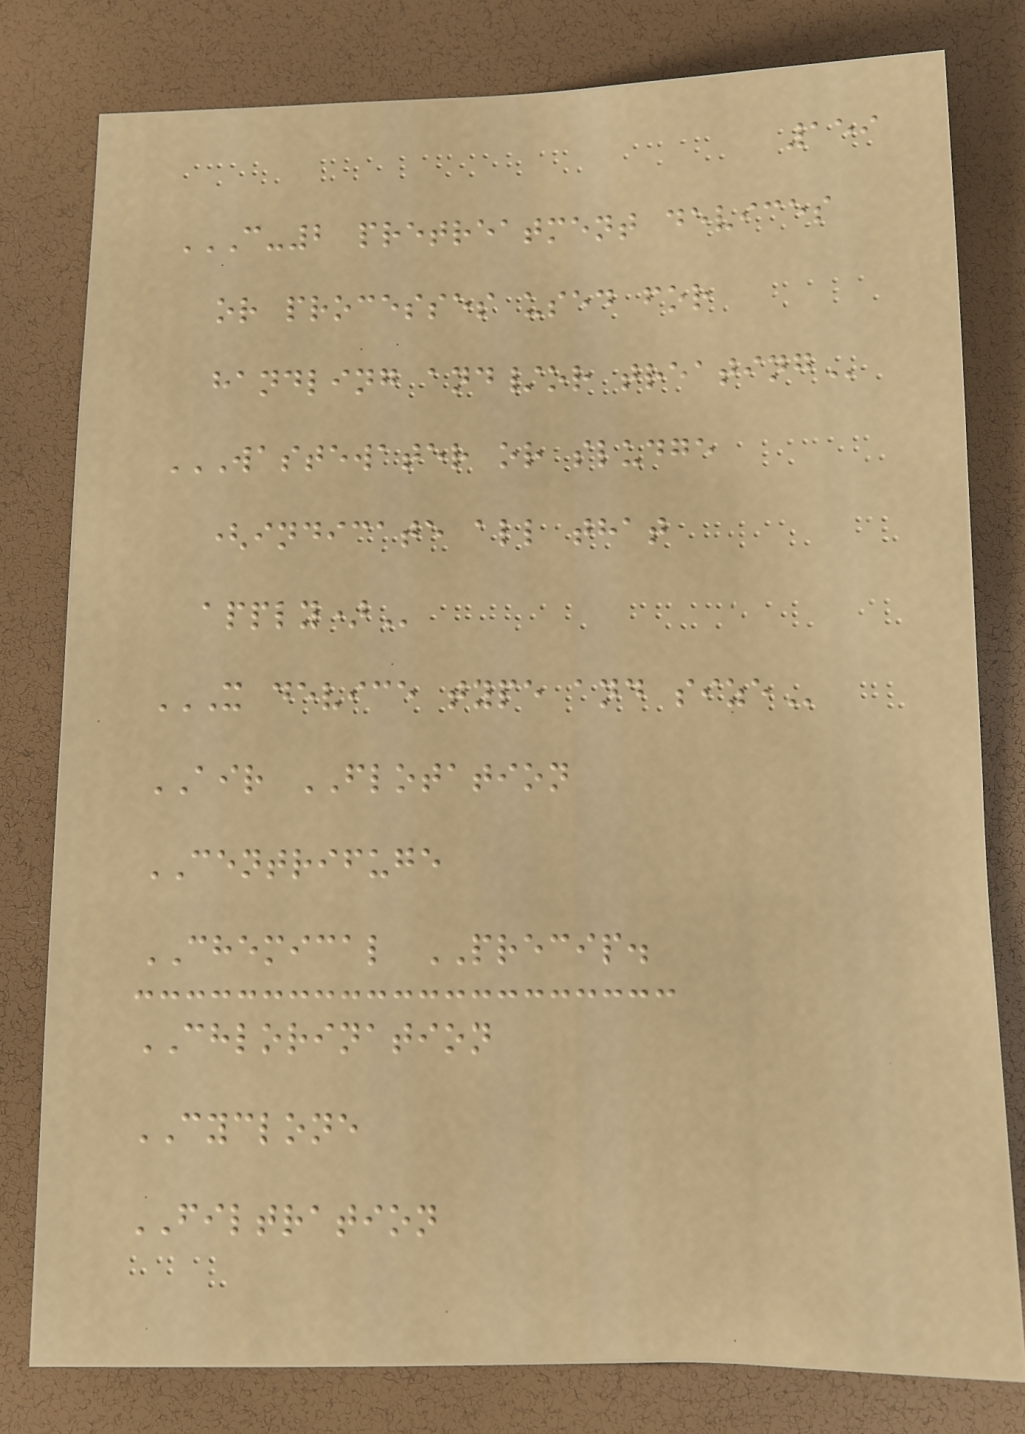159
C-2 PRETREATMENT DEVICES
OR PROCESSES USED FOR
HANDLING AND/OR TREATING
WASTEWATER OR SLUDGE
(INDICATE ALL THAT
APPLY)
X DEVICE TYPE AND SIZE
AIR FLOTATION
CENTRIFUGE
CHEMICAL PRECIP.
CHLORINATION
CYCLONE
FILTRATION
